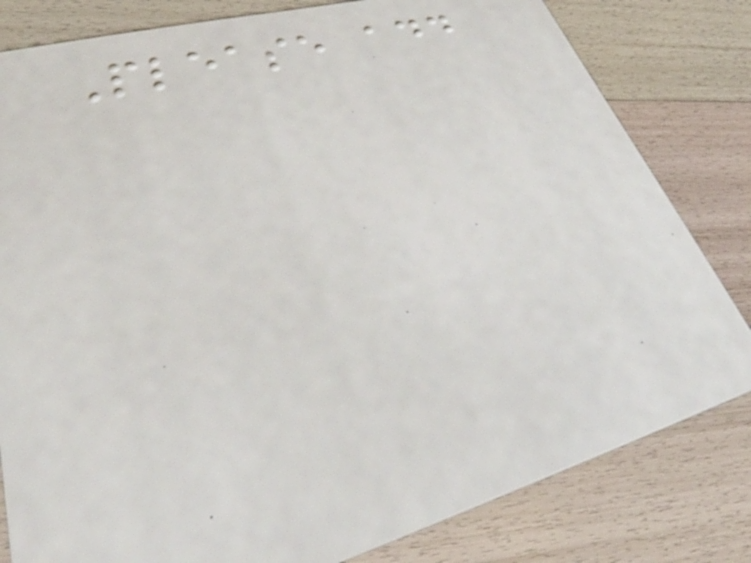Please add
